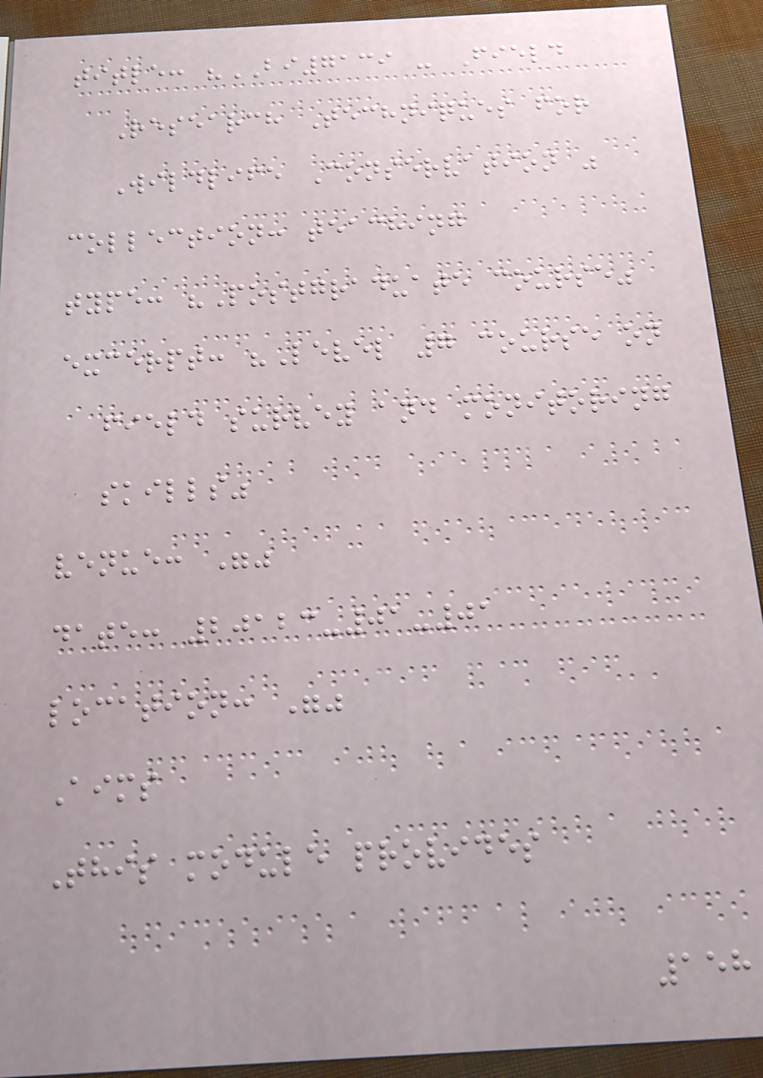title: "BI7139 - Field
Research Techniques for
Wildlife Conservation "
collection: teaching
type: "Postgraduate course"
excerpt: "Level 7 course on
field survey and monitoring
skills"
venue: ""
date: 20123-01-01
location: ""
Aims
This module provides
158
